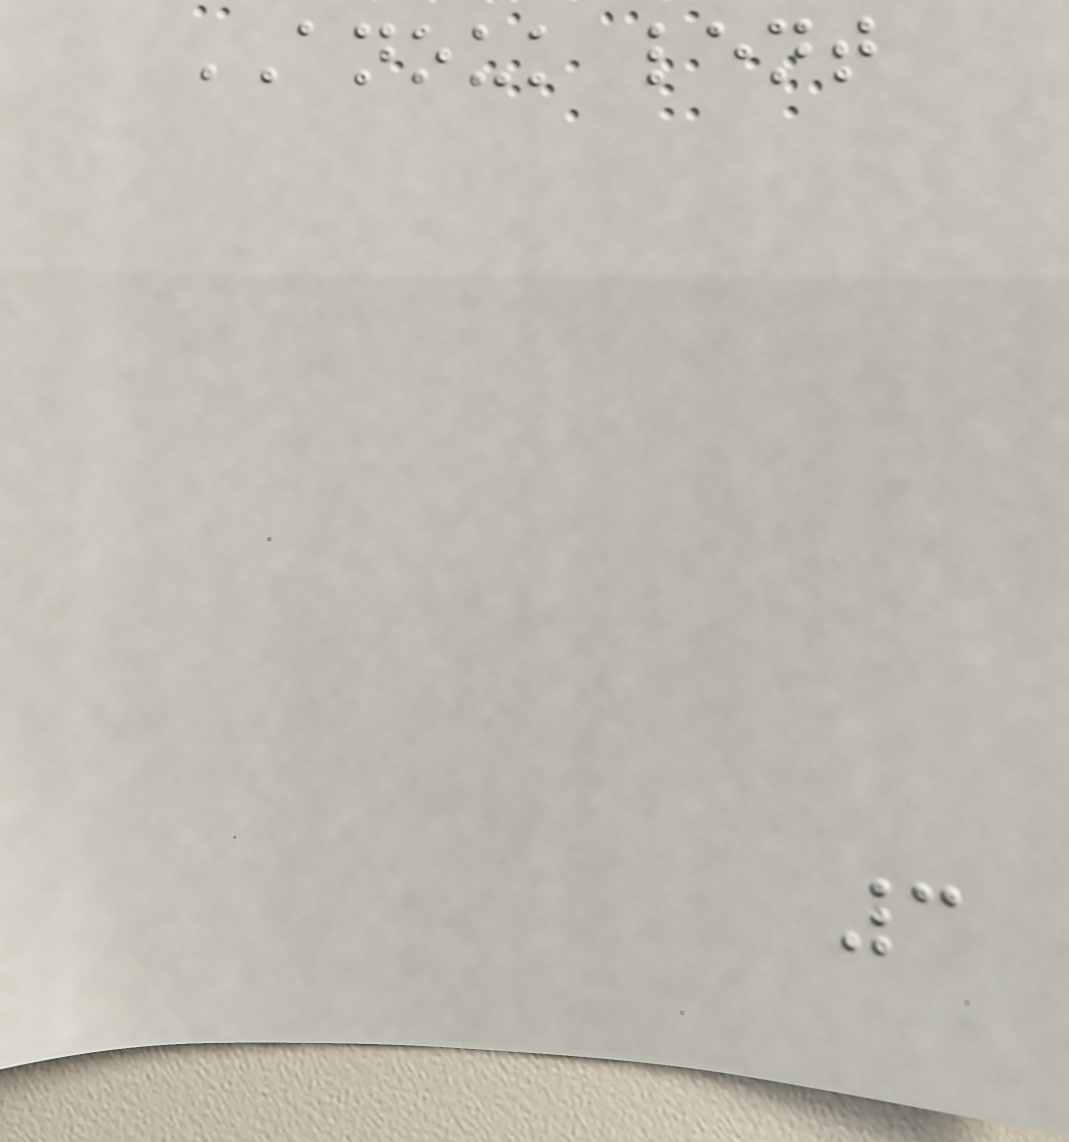ANOUK lent
3
